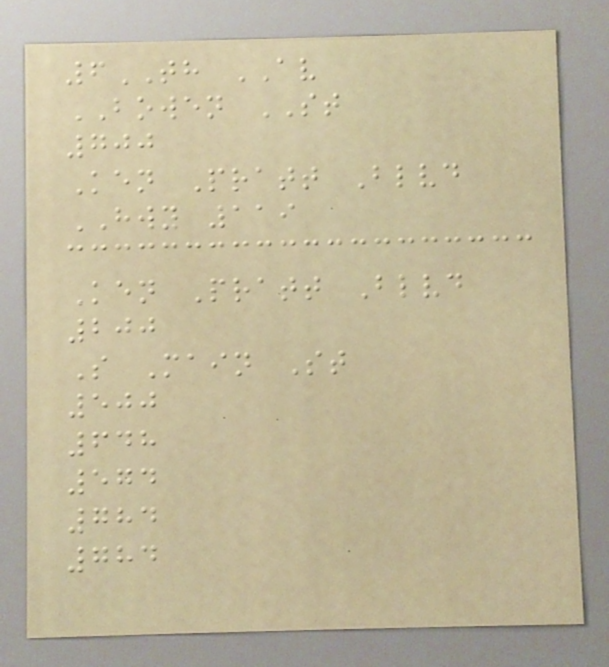6TH AV
BOWEN ST
700
Ken Pratt Blvd
HWY 119
Ken Pratt Blvd
200
S Main St
500
648
574
784
784
